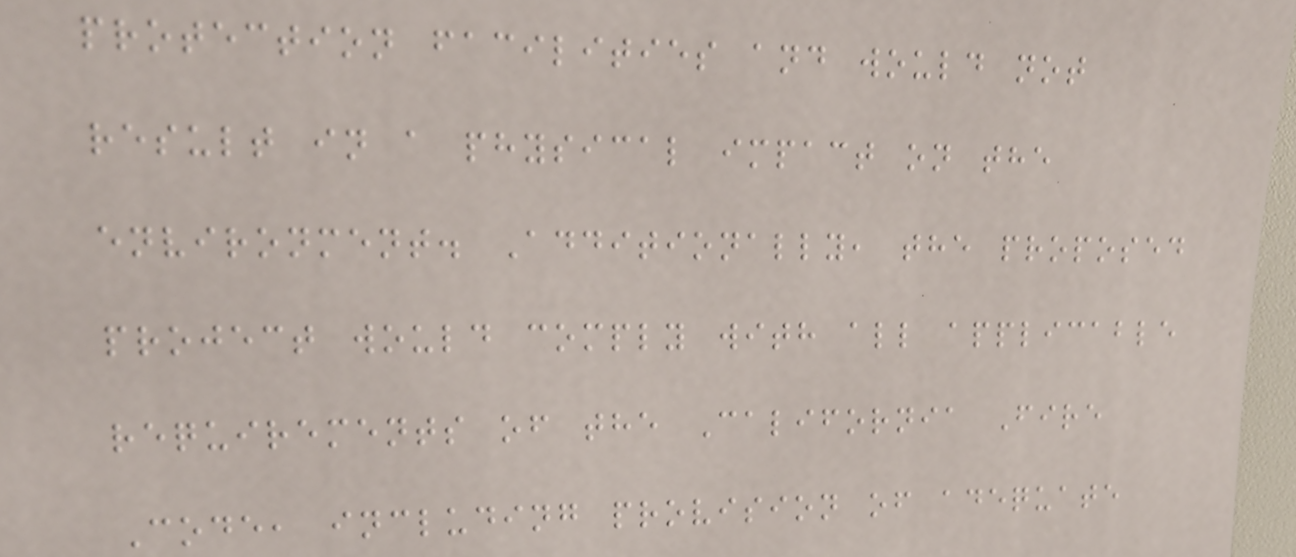protection facilities and would not
result in a physical impact on the
environment. Additionally, the proposed
project would comply with all applicable
requirements of the California Fire
Code, including provision of adequate
